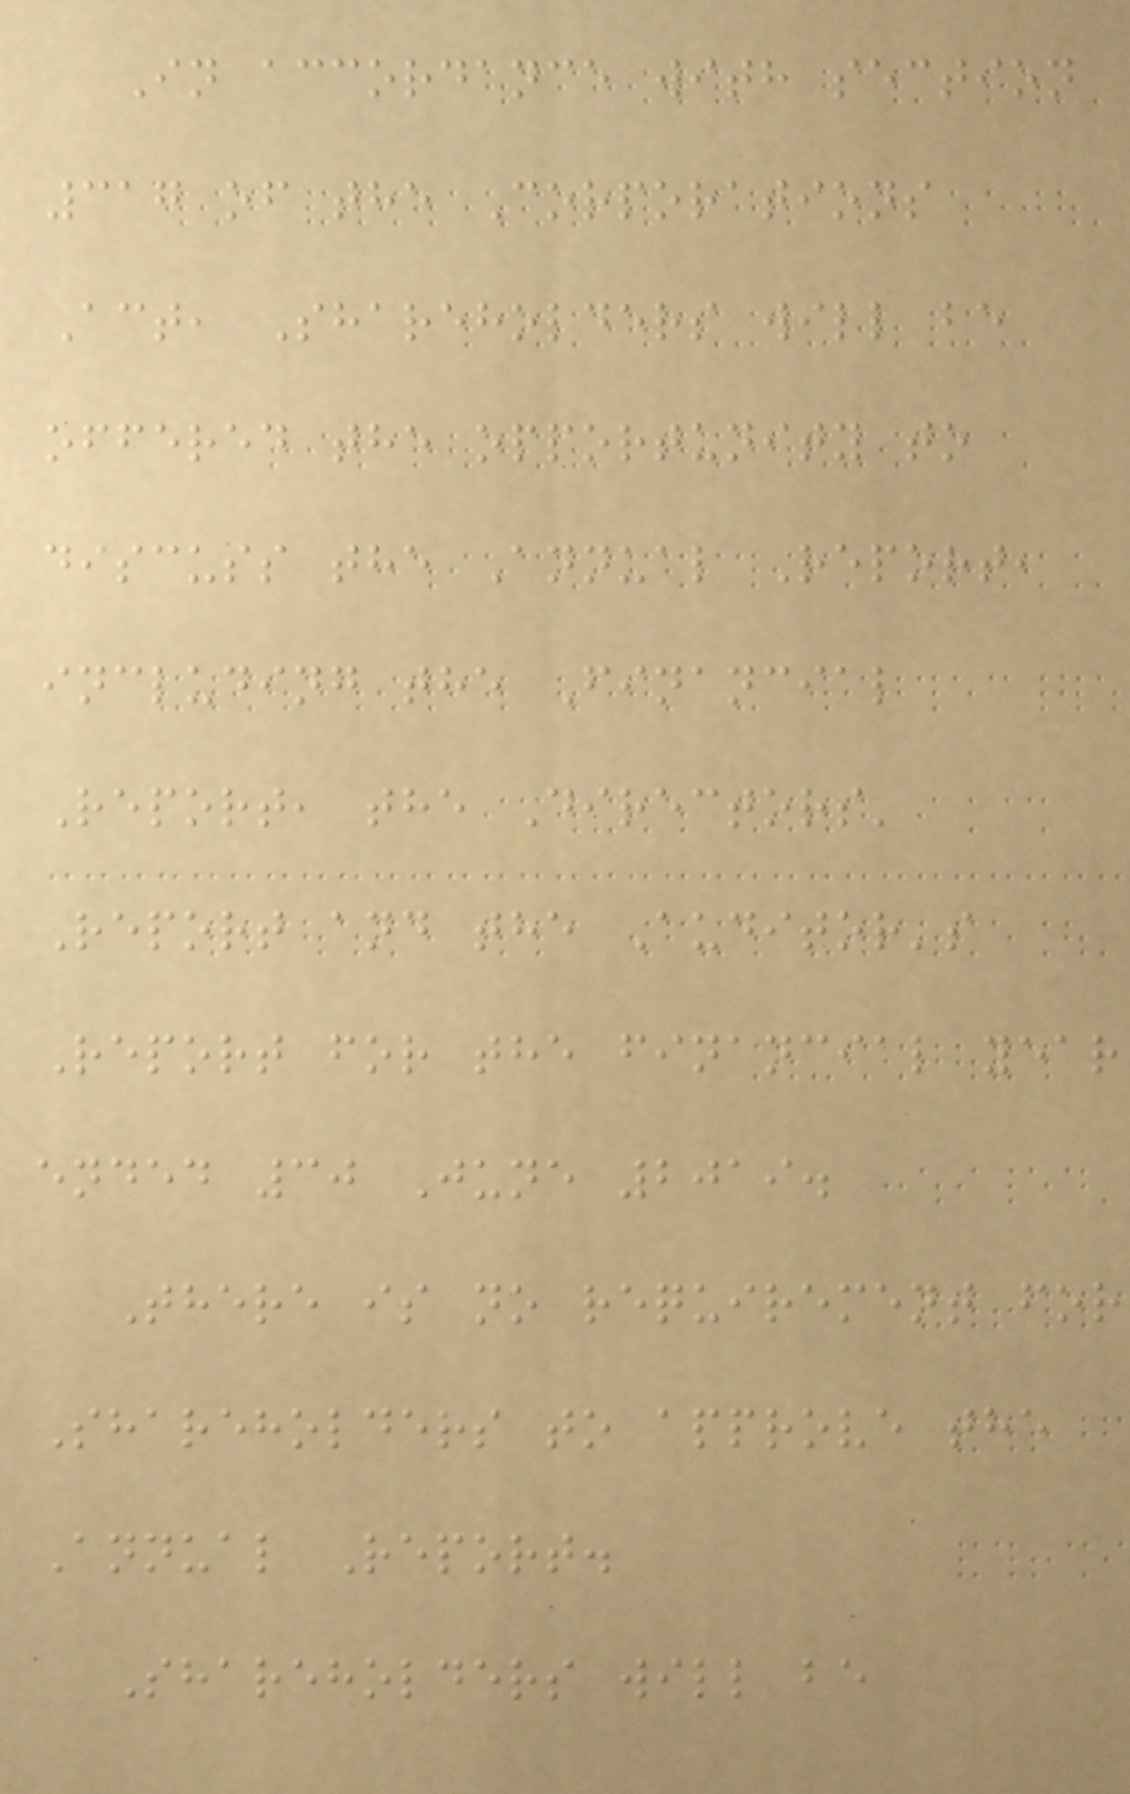In accordance with section
317 of the Corporations
Act, Shareholders will be
offered the opportunity to
discuss the Annual Report,
including the Financial
Report, the Directors'
Report and the Auditor's
Report for the financial year
ended 30 June 2019.
There is no requirement for
Shareholders to approve the
Annual Report.
Shareholders will be
